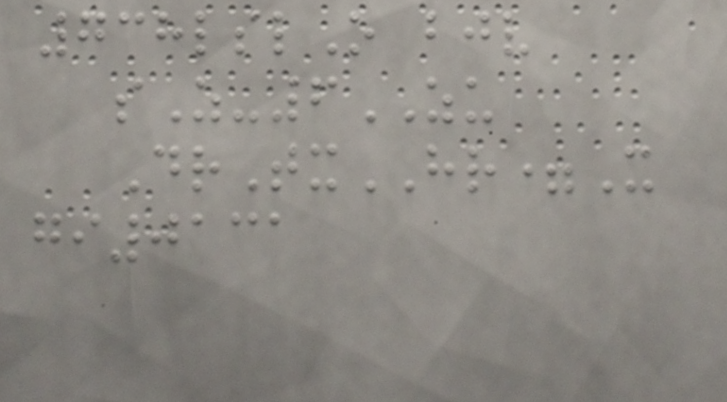738lslO bjv
sZ-6ZU
DrTxHR=X
gi0131
